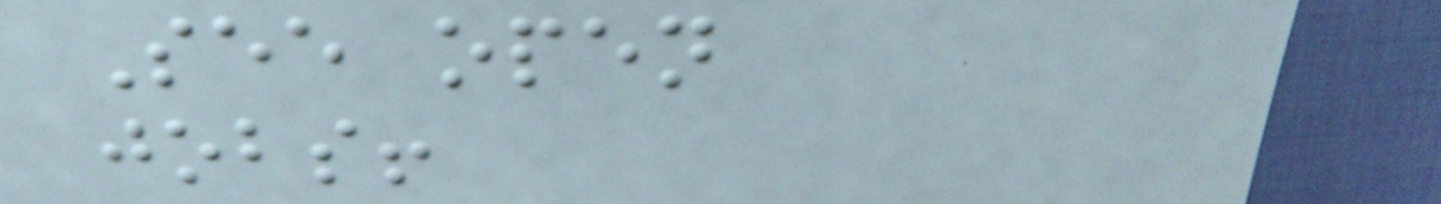See open
jobs!
